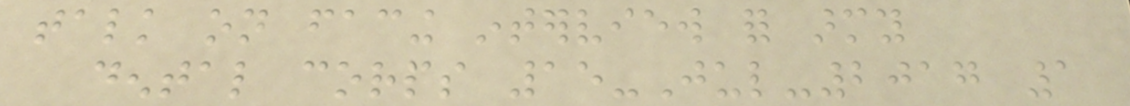talk on facing interview for army
dental corps 15-Jul-2017 1
